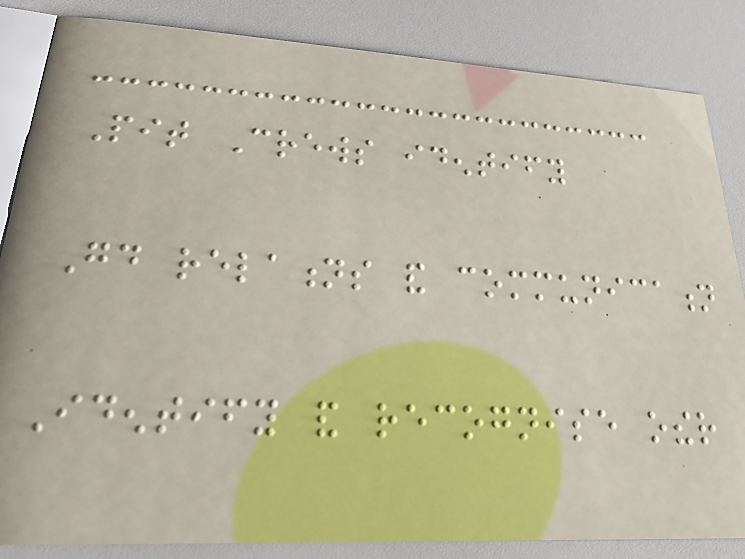Pit Crews identify
Good relations and communication
Identify and recognise other
